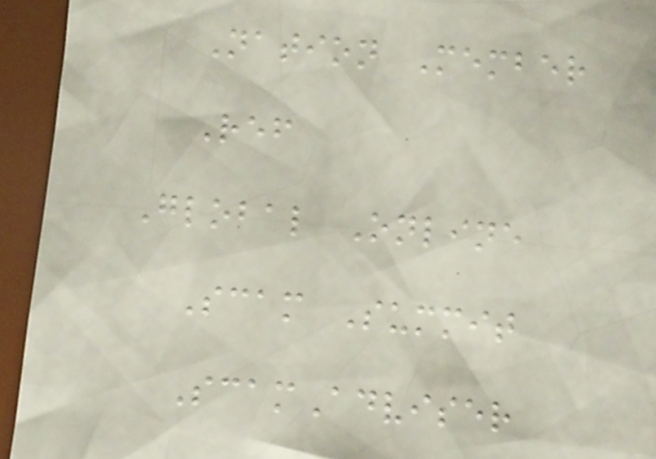Nation Member
Ref
Global Online
Scam Summit
ScamAdviser
